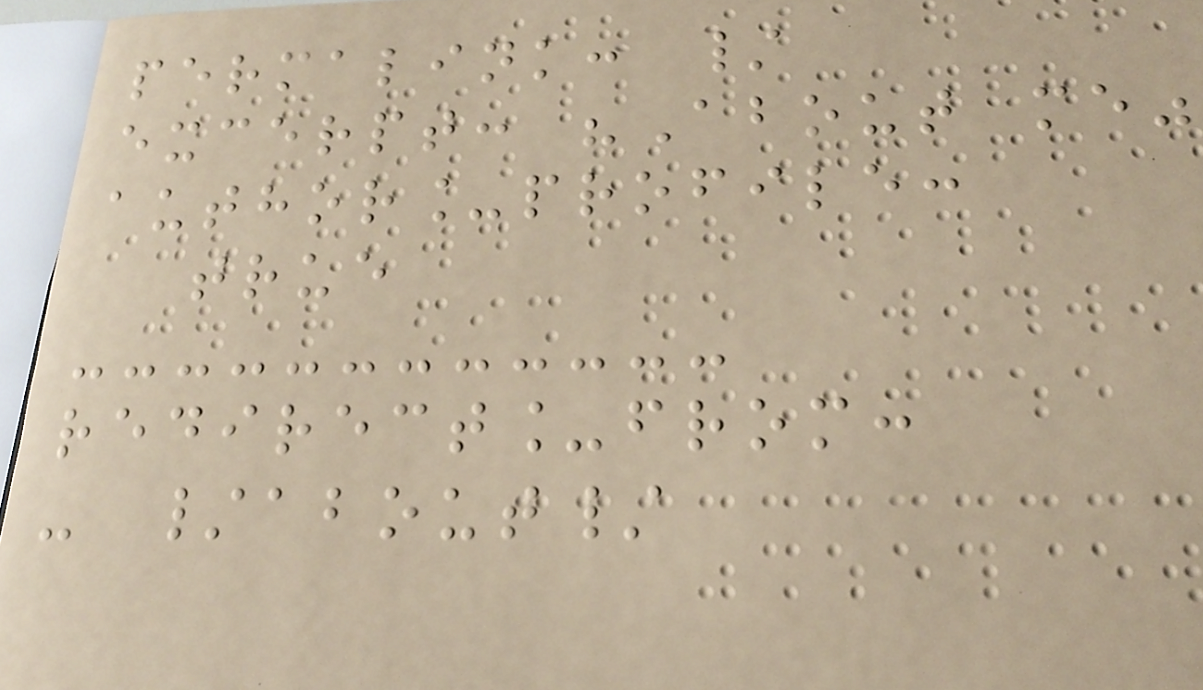permalink: /
excerpt: "About me"
author_profile:
true
redirect_from:
- /about/
